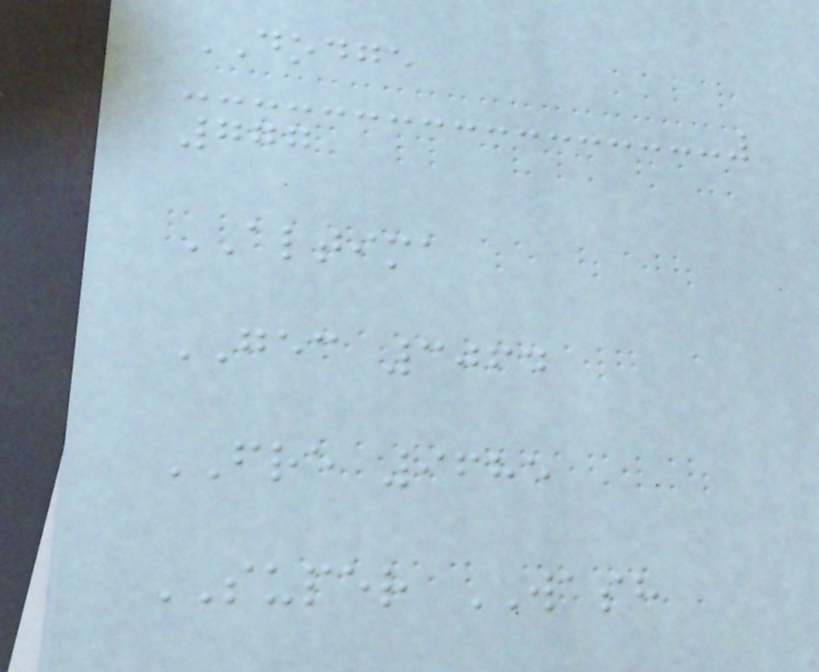DODGE
777
ALTIMA
GEC 3064
FRE 9685
SUPER WASH
